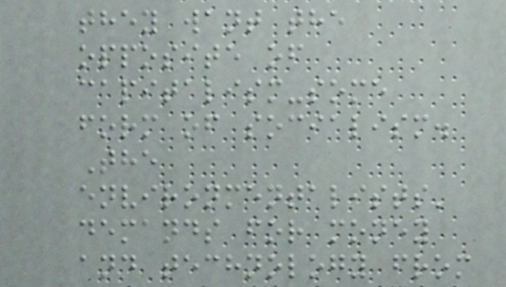they want the
opposite of
capitalism-some
form of socialism.
The
environmentalists'
demands for money
and technology from
